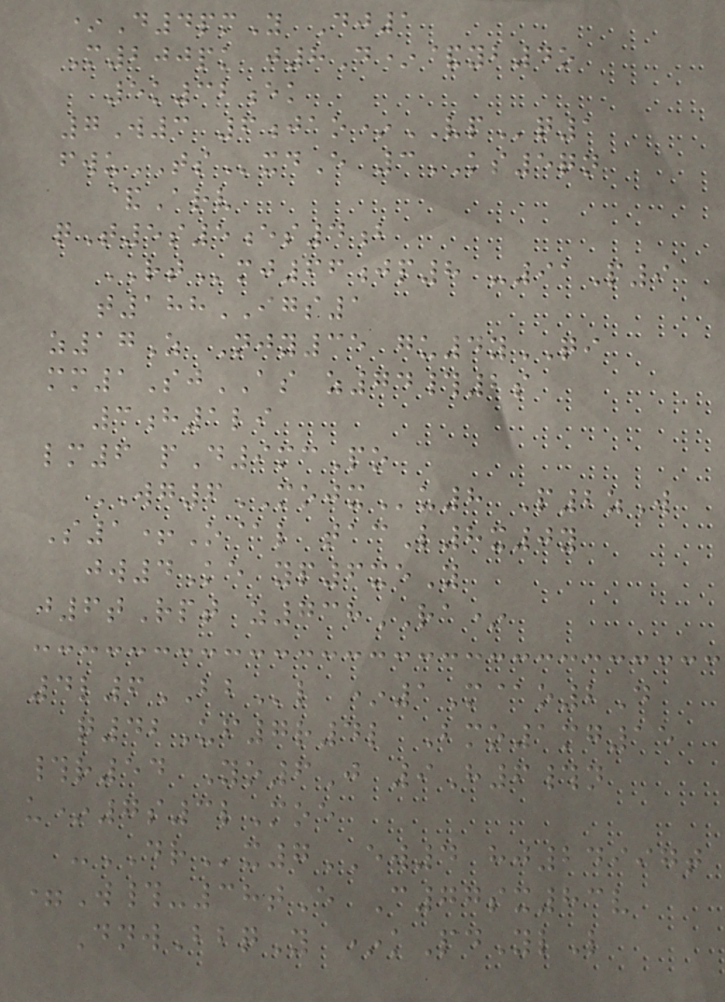*D4pmY Dj1
M200pk j8D*&yb4o
5k32ek
7W3 6jao*VPq1
fwuTSxdE 3KS5qn
&Arv
qT5s5es4b
RTmj66jp8 -91P9
t188IGS1
z17Z Njy35 gu4yQI
mm1SjAS z74#2s
3h1li
lm6 pD9mcPo
WG6MOJXu8 P2zW
S1+O@l tacL8x0y
jw4Ke yp6xeY
j6tRpt z738RA*
4l6BBl *1M@o2D
q42Uf7r4l Bmo1mg15
#r54 Yo6J 9H6#n
u*7s3lMoe
-DRx7EW4 hj24997t
=W#-38tE C77sx83v
DnwBbqY *kPdYlL
